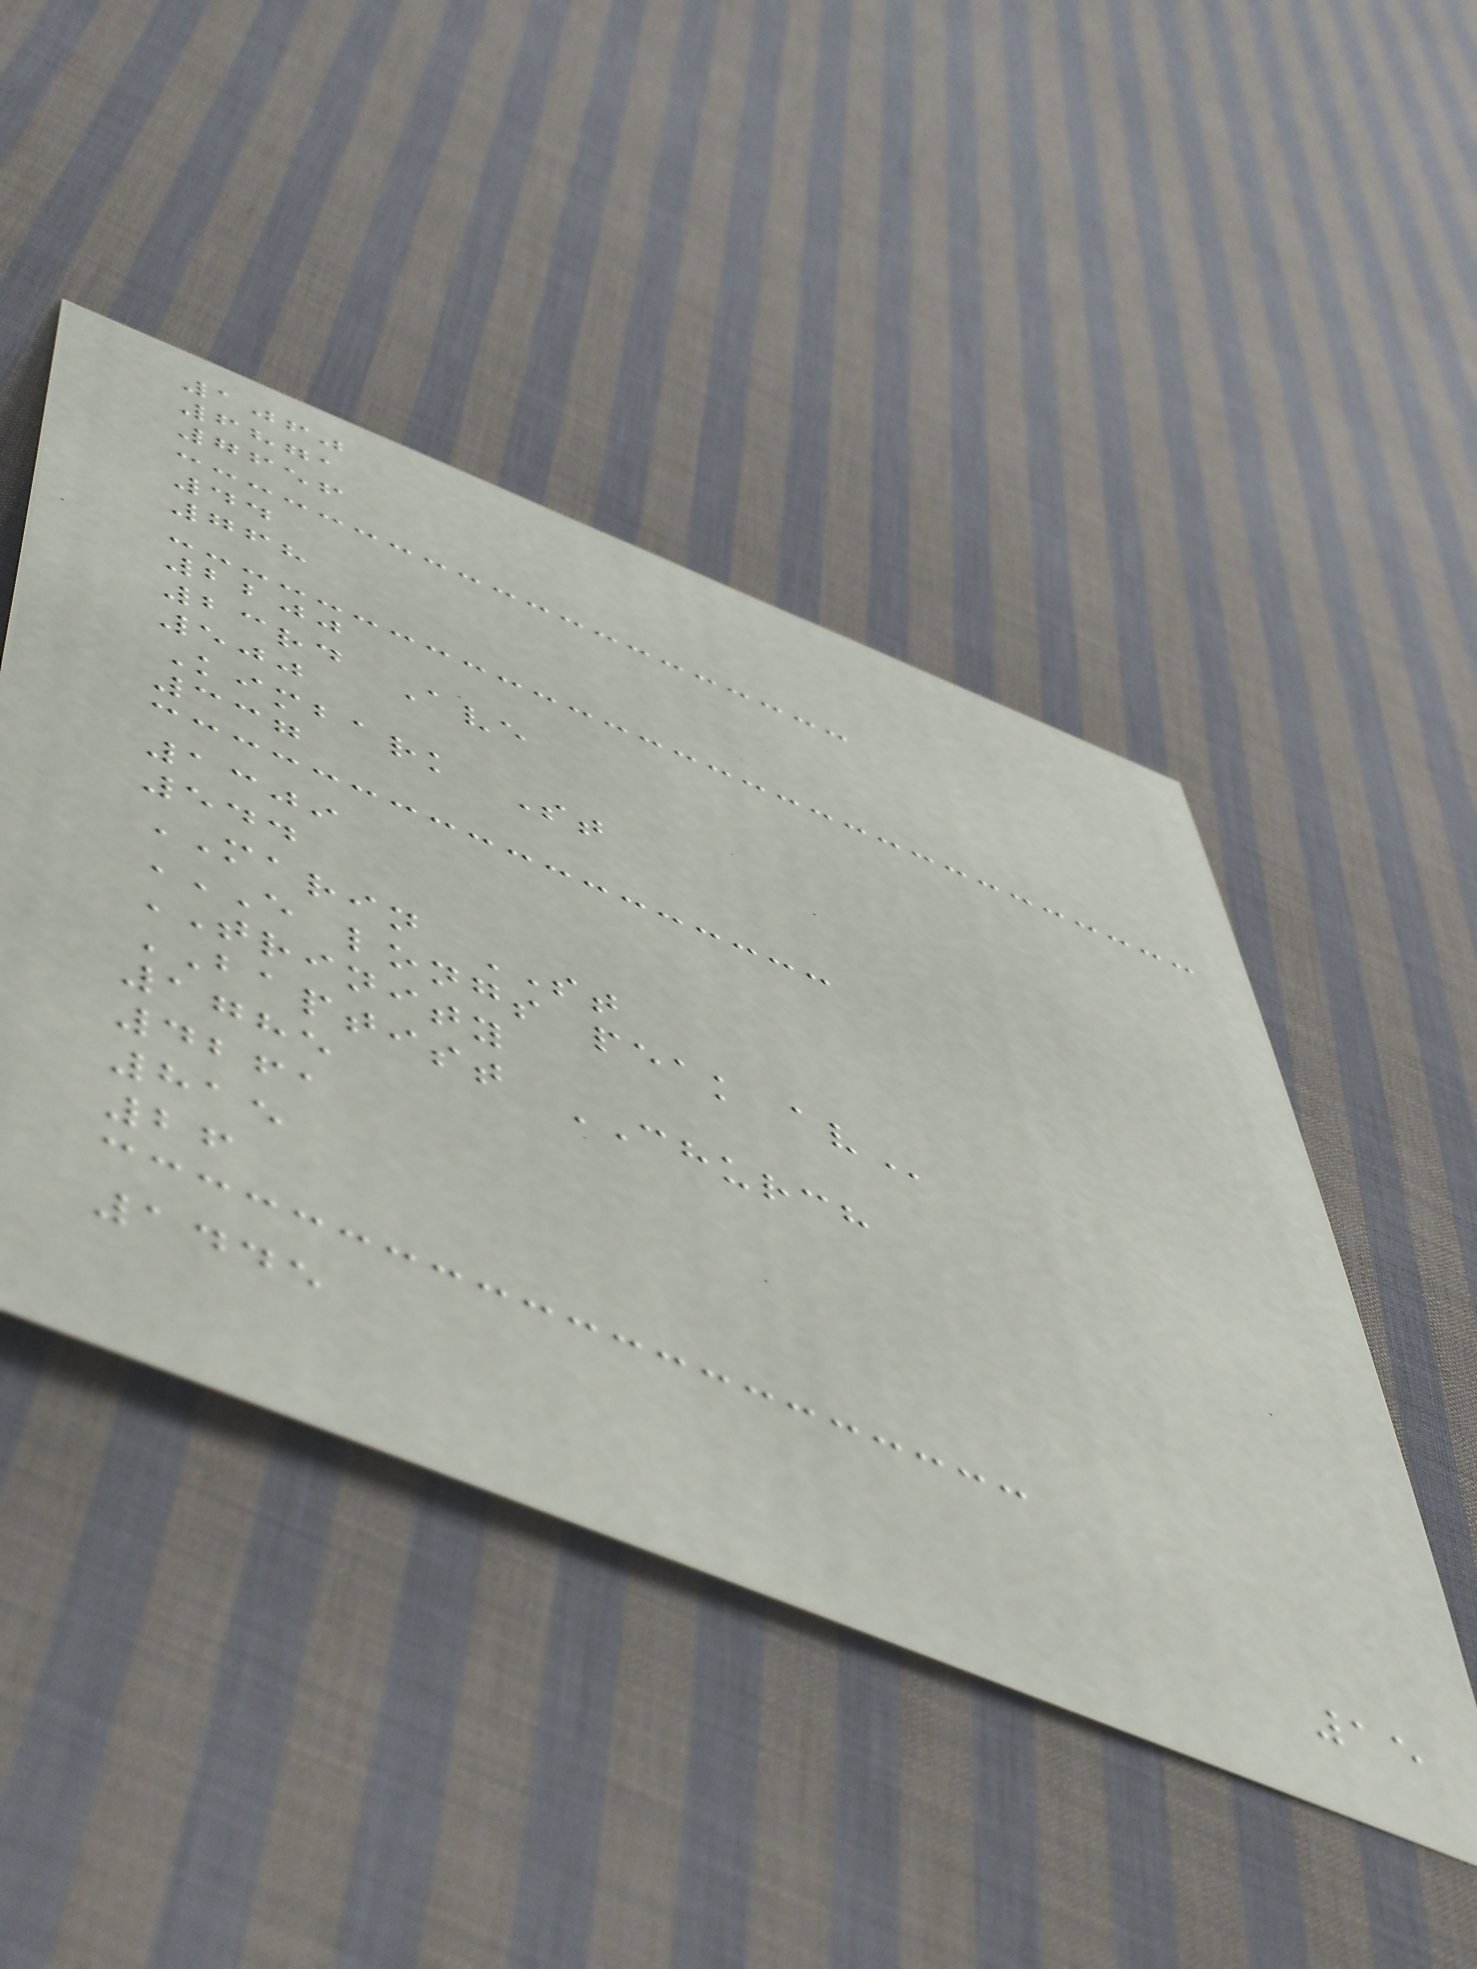1060
6871
7656
44
768
2200
23rd Ave
500
Kimbark St
337
1309
544
MARIN ST
E LONGS PEAK AV
TRINITY
BAPTIST CHURCH
1785
4261
815
26
1445
15
